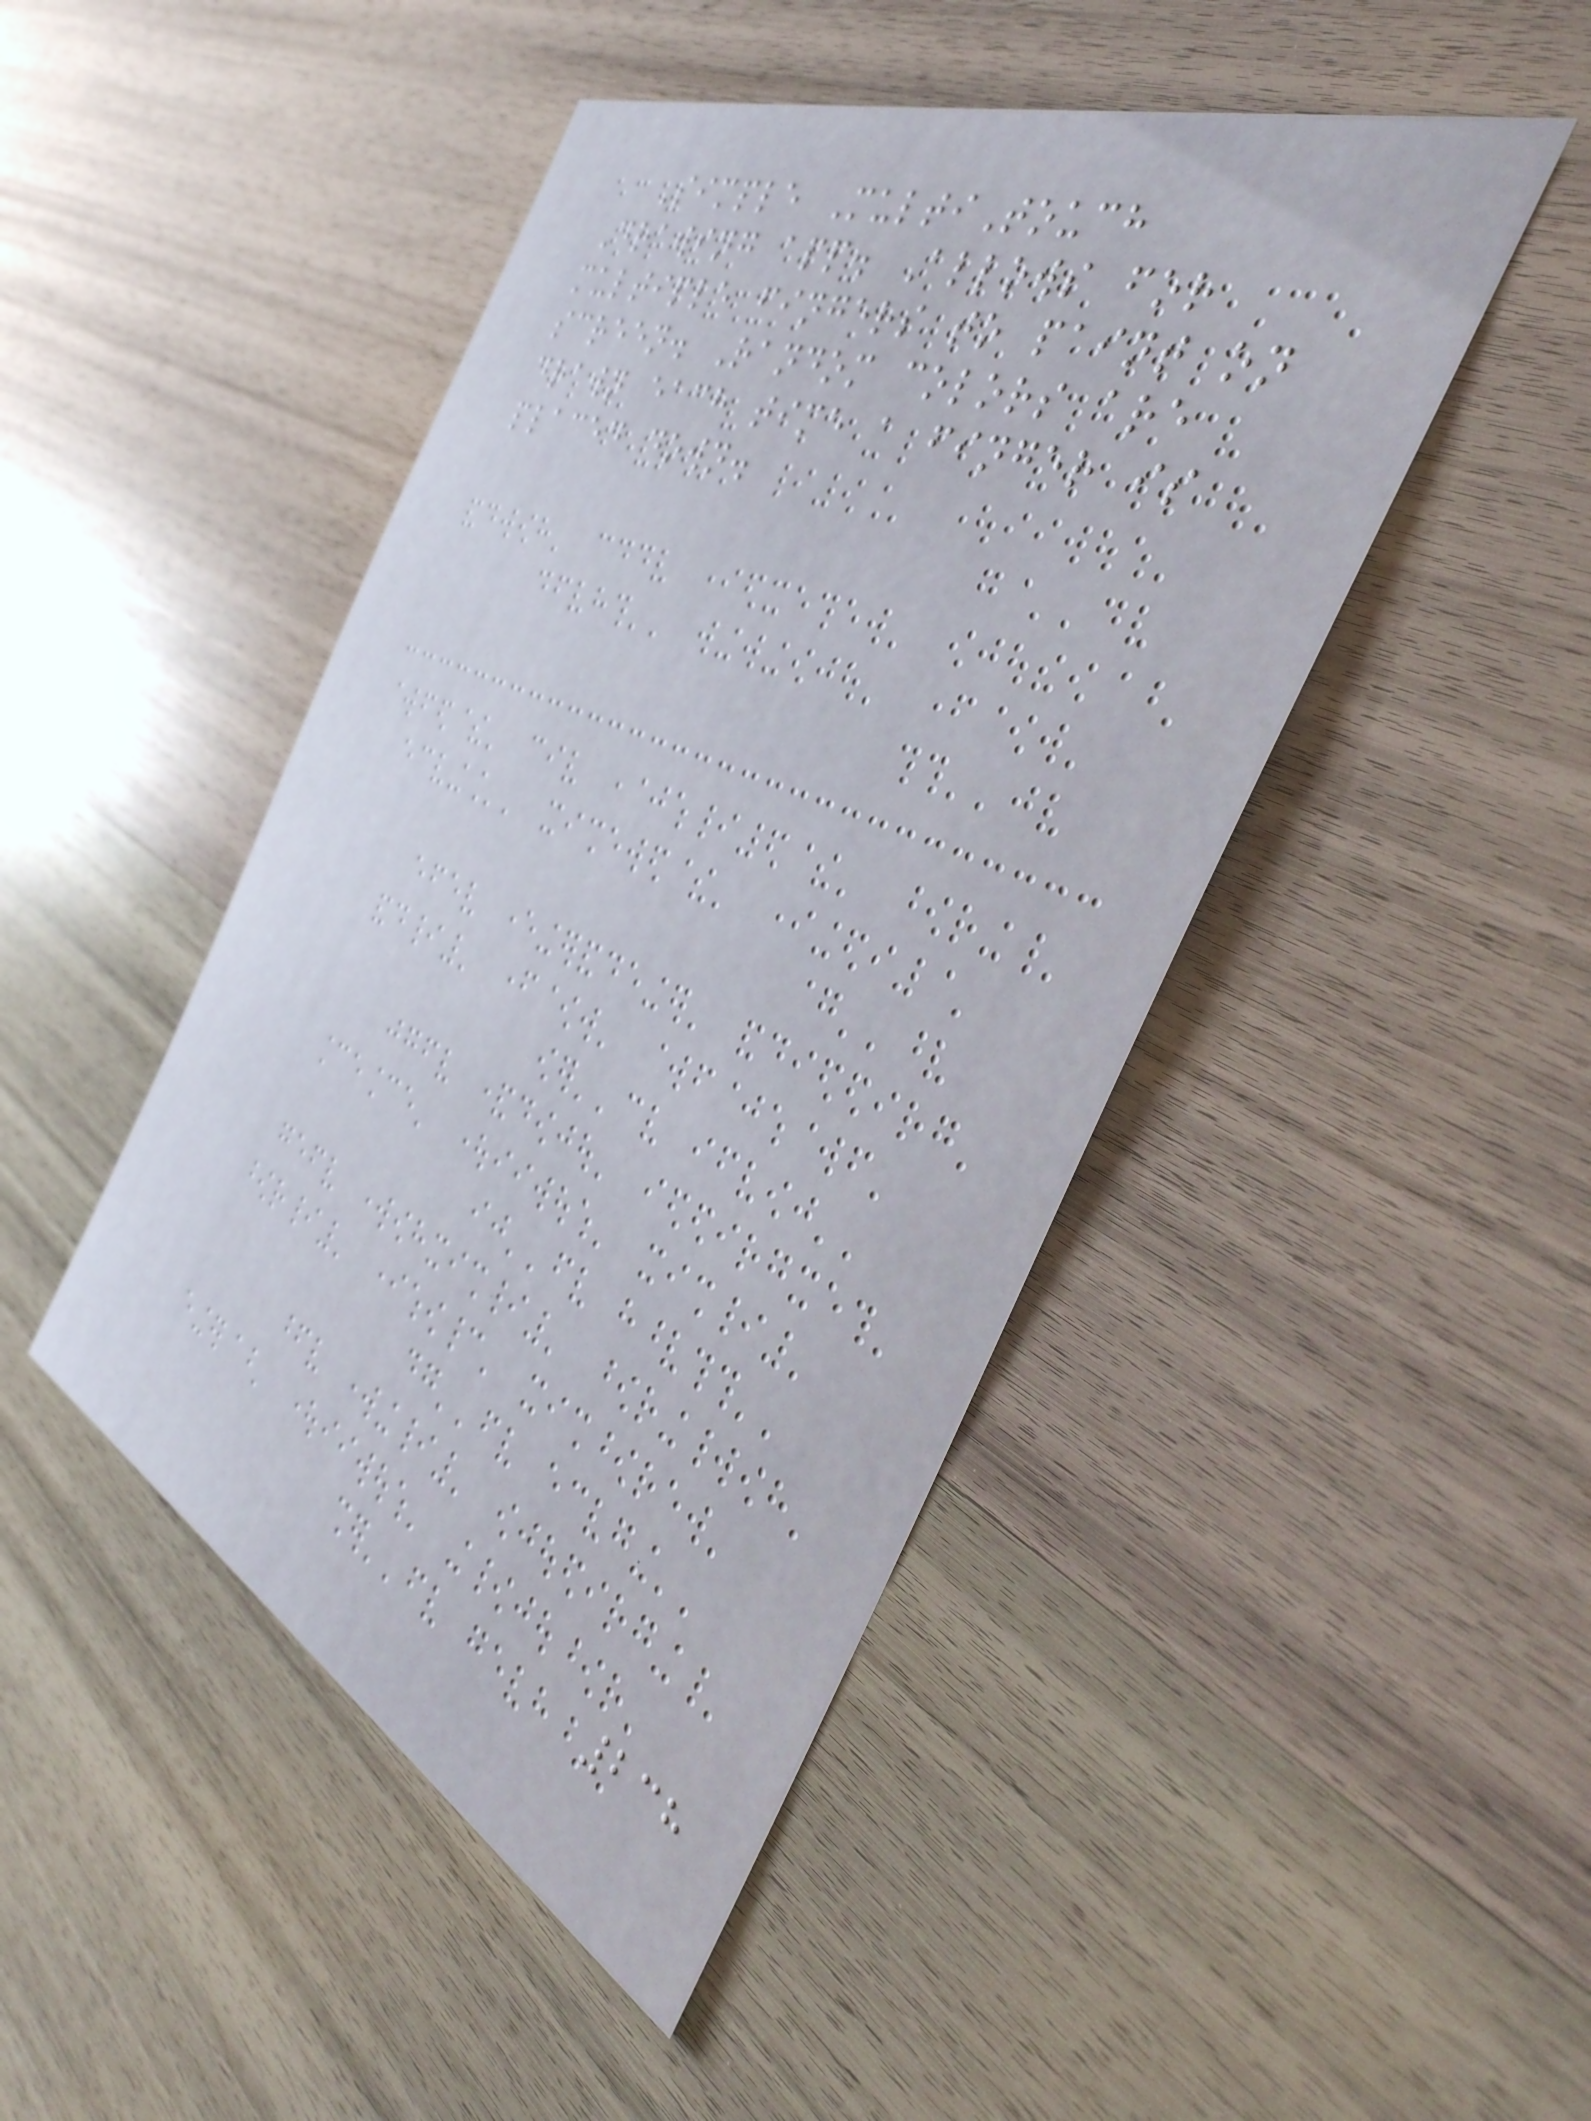Simple MultiTouch
Drawing app. Allows for
multiple fingers to paint on
screen. Random colors are
drawn each time a finger is
placed down.
238
